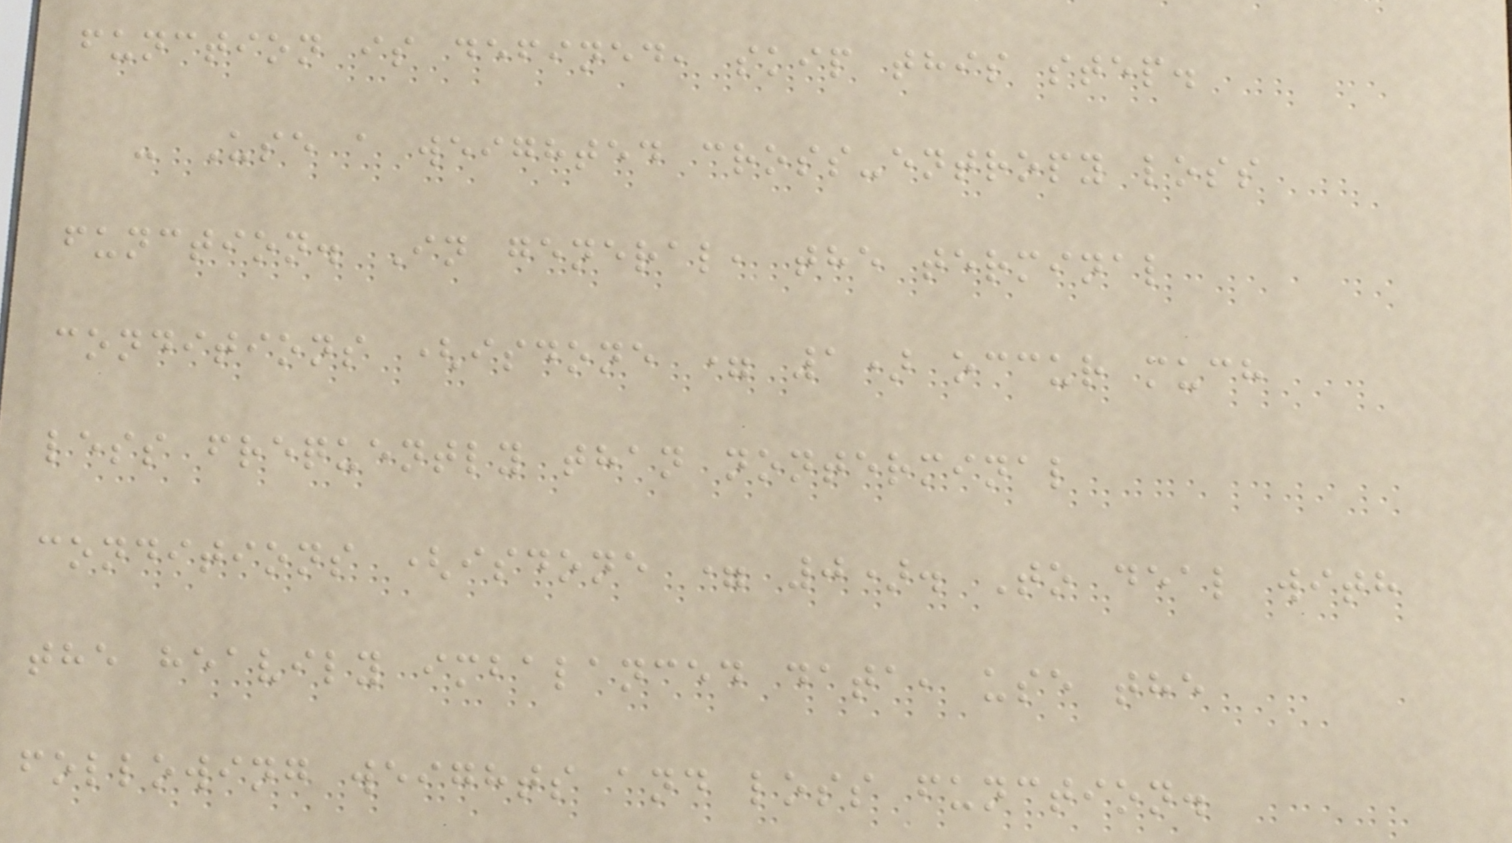function is defined, skip this step.
- Use a weighted cross-entropy loss
function. In general, the terminal
conditions (isdone = 1) occur much
less frequently than nonterminal
conditions (isdone = 0). To deal with
the heavily imbalanced data, use the
following weights and loss function.
